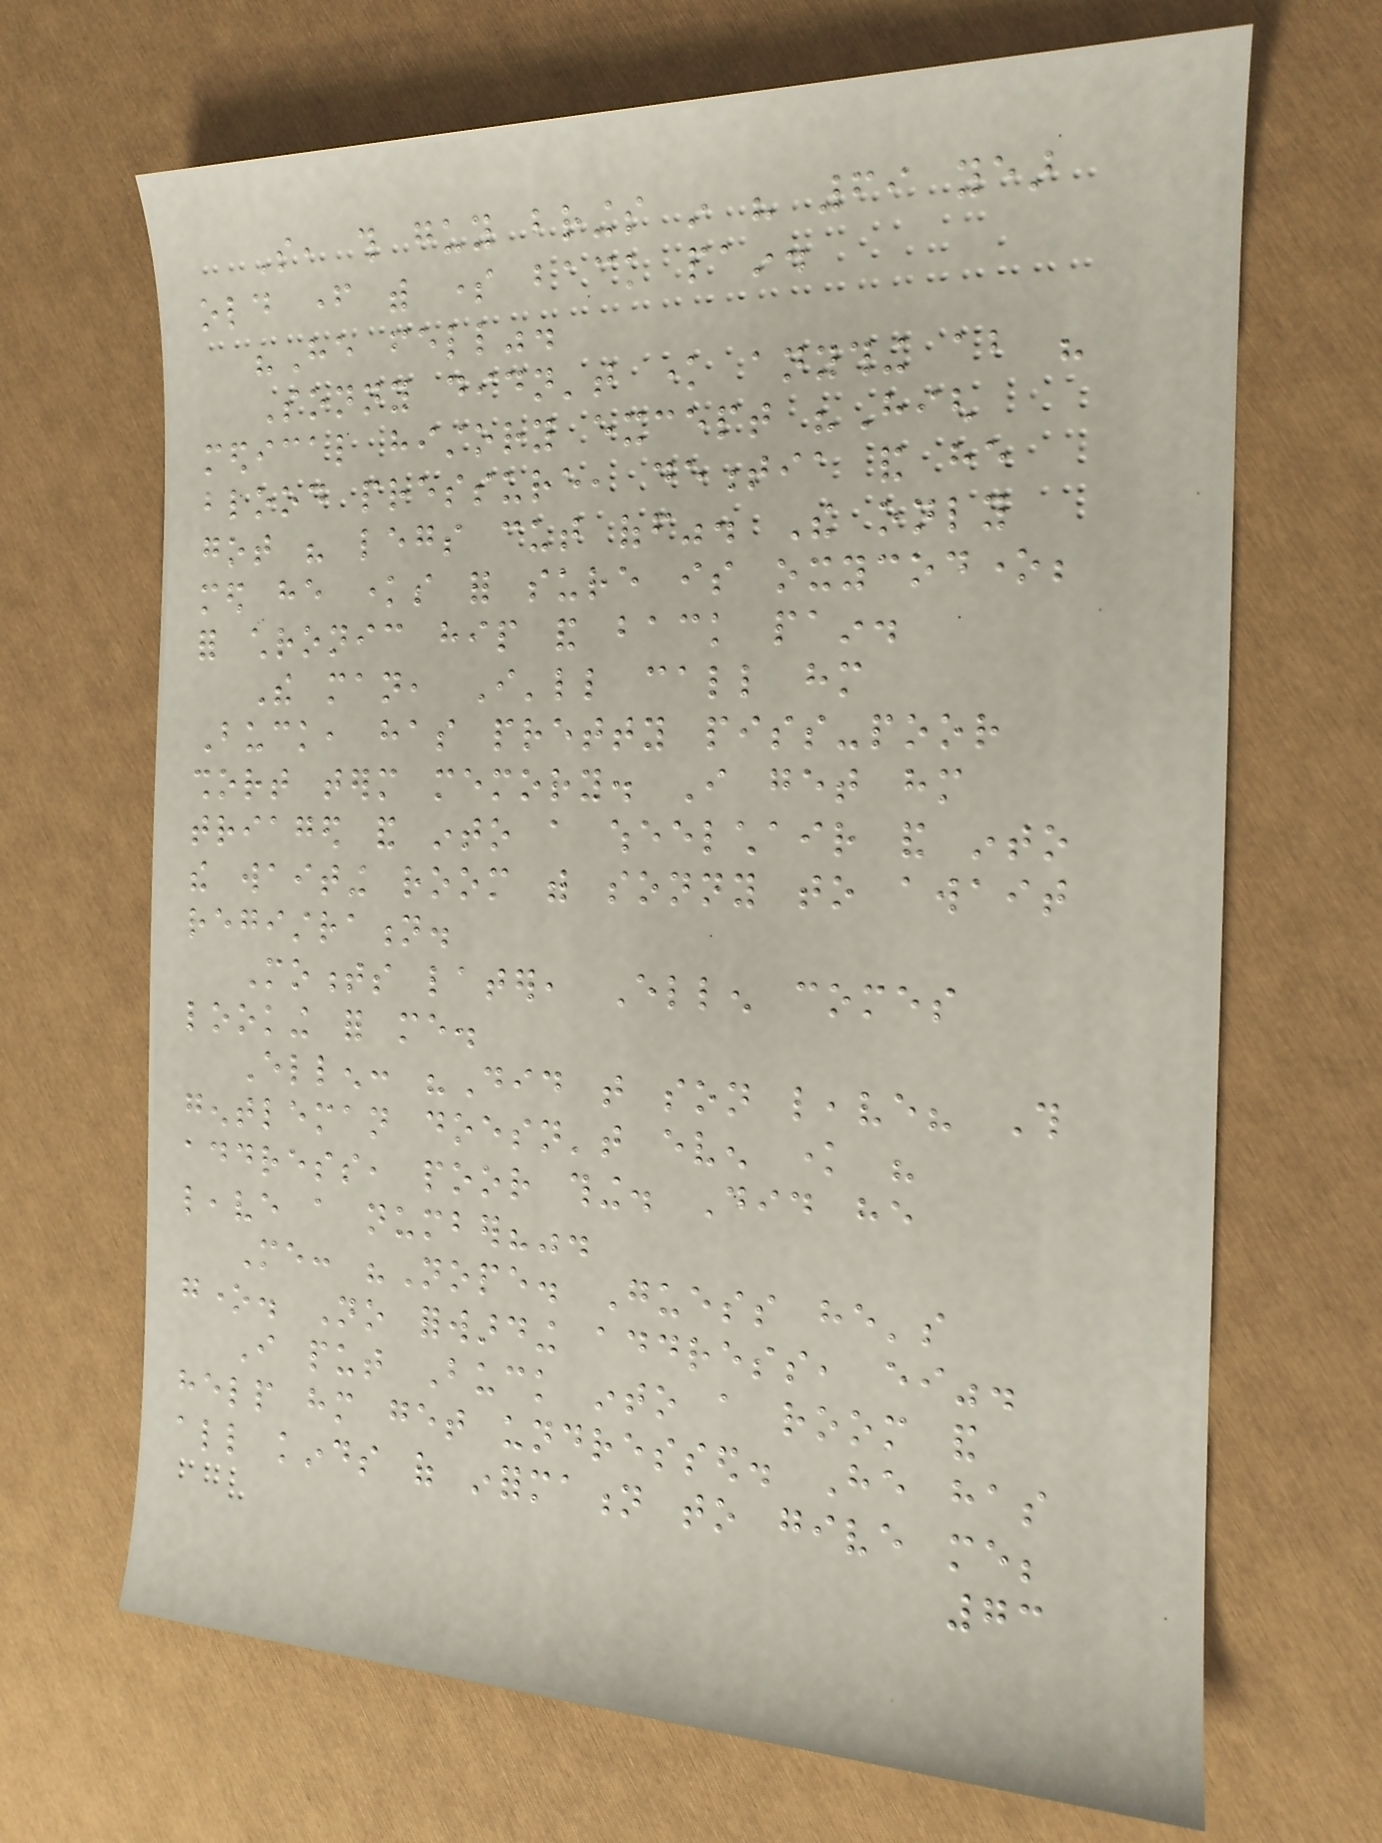So, this guy brings in his 69 year
old father with some back pain.
"He fell".
Sonny didn't know anything about his
medical history except "High
blood pressure, dementia and he
got his legs cut off". The only
med he knows for sure is oxycodone;
for chronic hip and back pain.
The man, I'll call him
Buck, has pretty piss-poor
short term memory. I get him
triaged and into a wheelchair and into
the waiting room with sonny to await
registration.
Moments later, Ellen comes
looking for me.
Ellen: "Did that son leave? This
gentleman doesn't even know his
address, poor thing. Did he
leave a number?".
Me: "Nope. Guess he's
gone. No forwarding address, either".
I put Buck into a room and
help him get undressed. He has
all kinds of information to give me;
73
